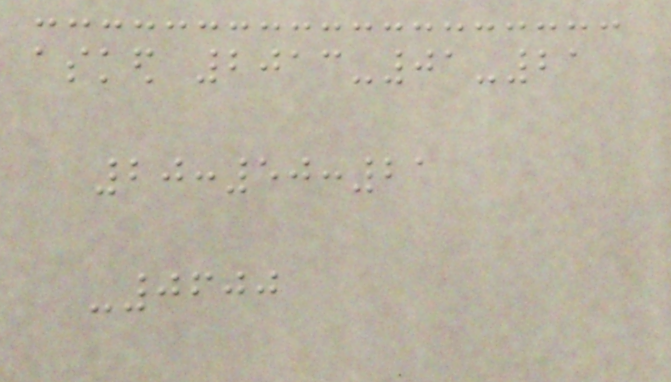asked 2013-01-21
20:50:21
-0600
